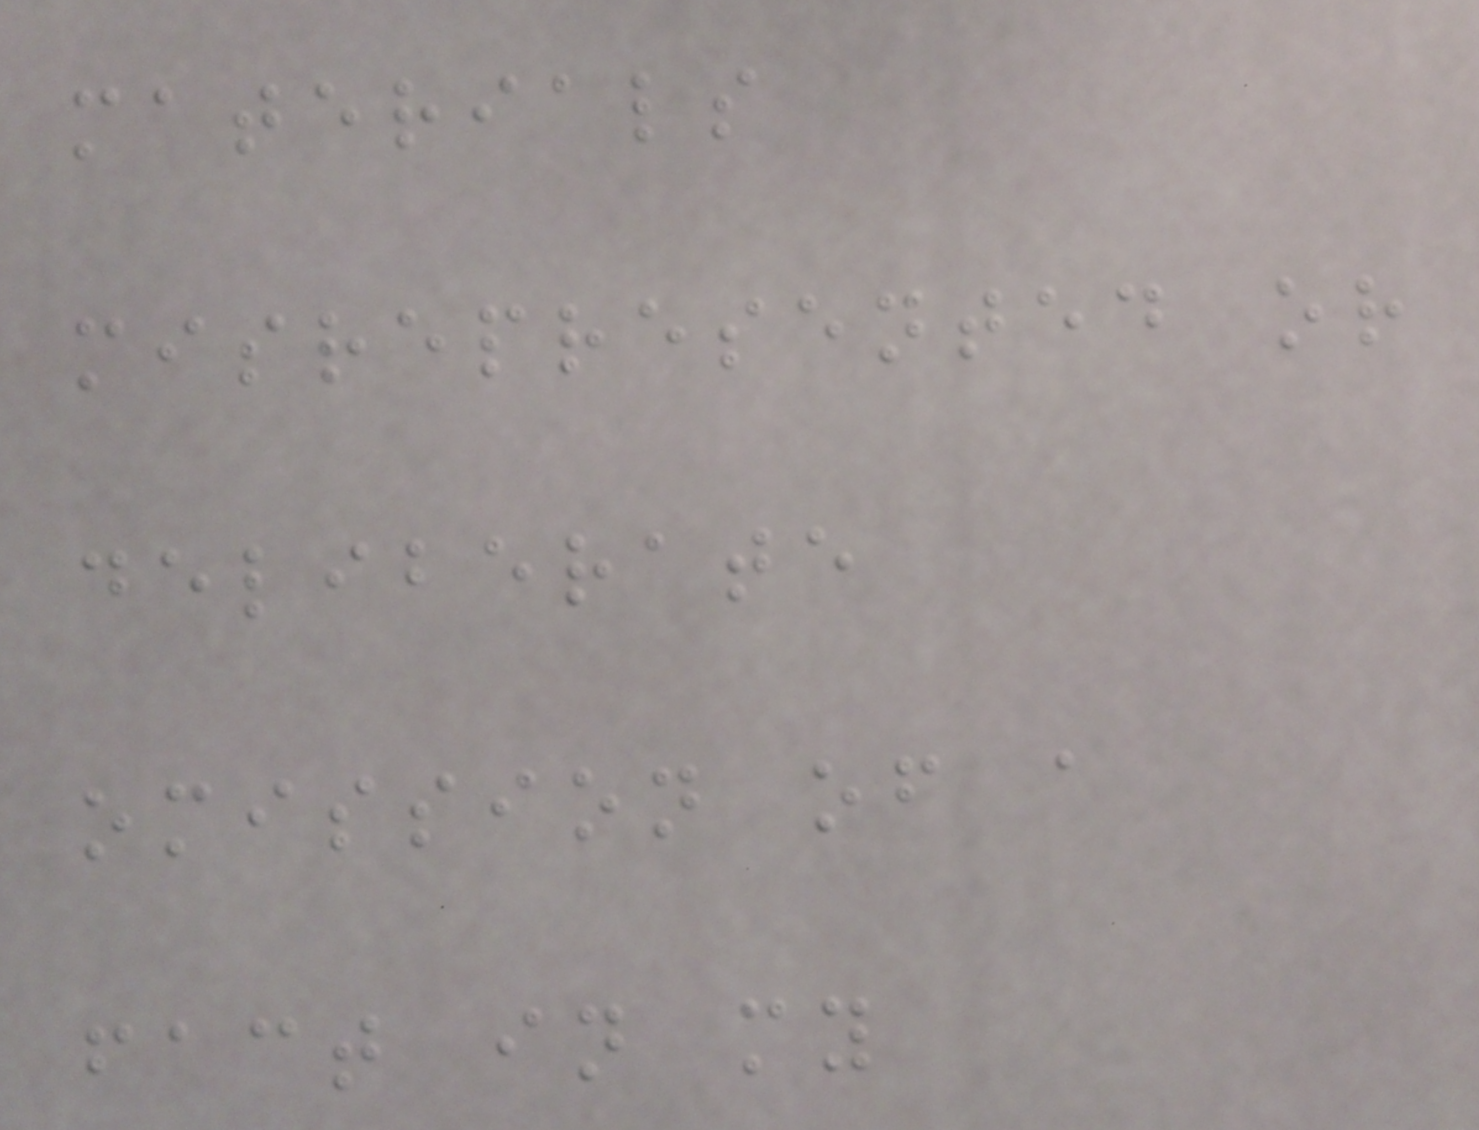materials
misrepresented or
deliberate
omission of a
fact in my
